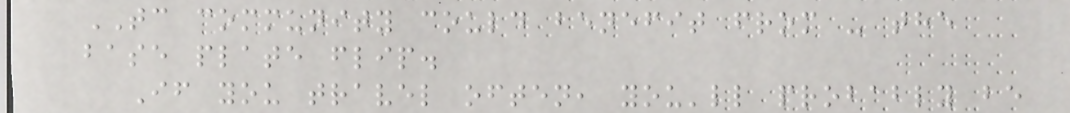TC community could benefit from - the
base plate flip.
If you travel often, you'll probably be
